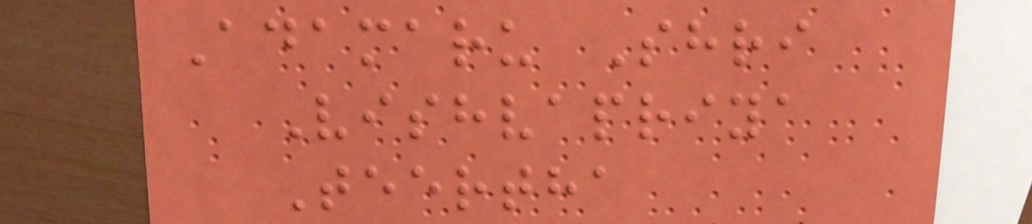Adamaru Shri
Vishvapriya
Teertha
